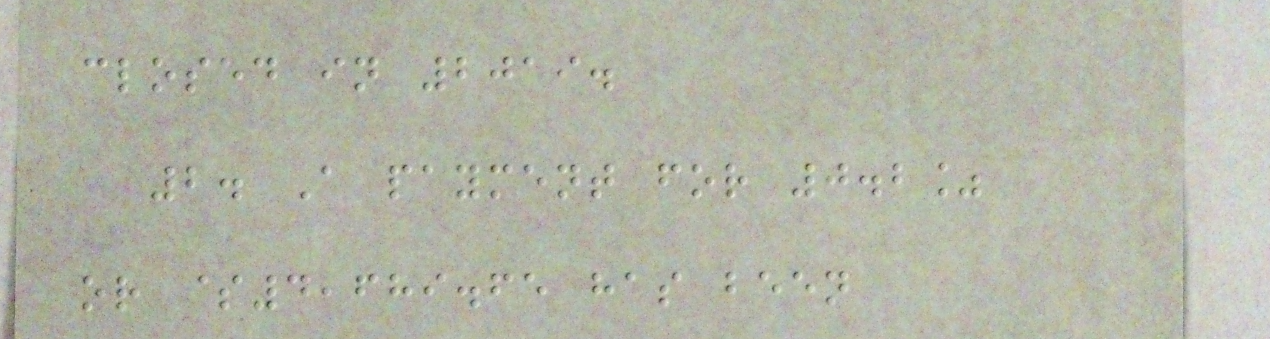closed in 2019.
2. A payment for 0.2%
or $4,689.65 has been
